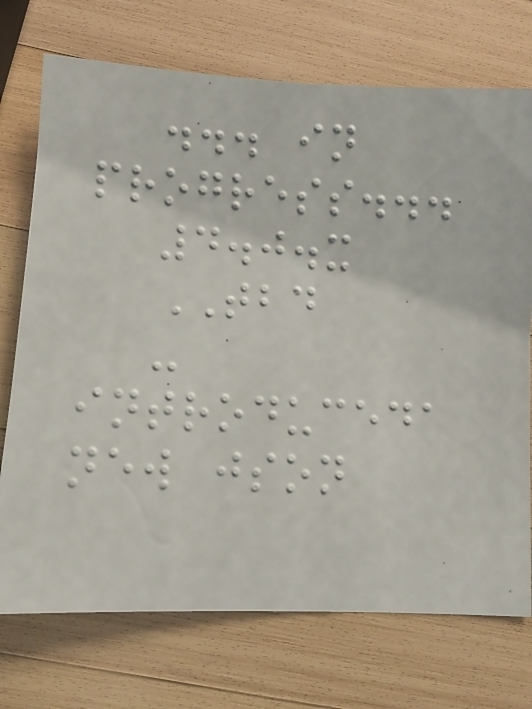... in
progress...
4.0.x
TBD
-
introduceda
new json
